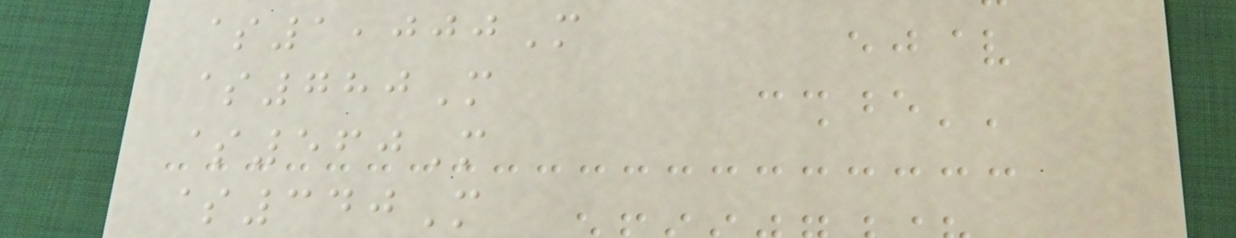$1,000M
$780M
$560M
$340M
